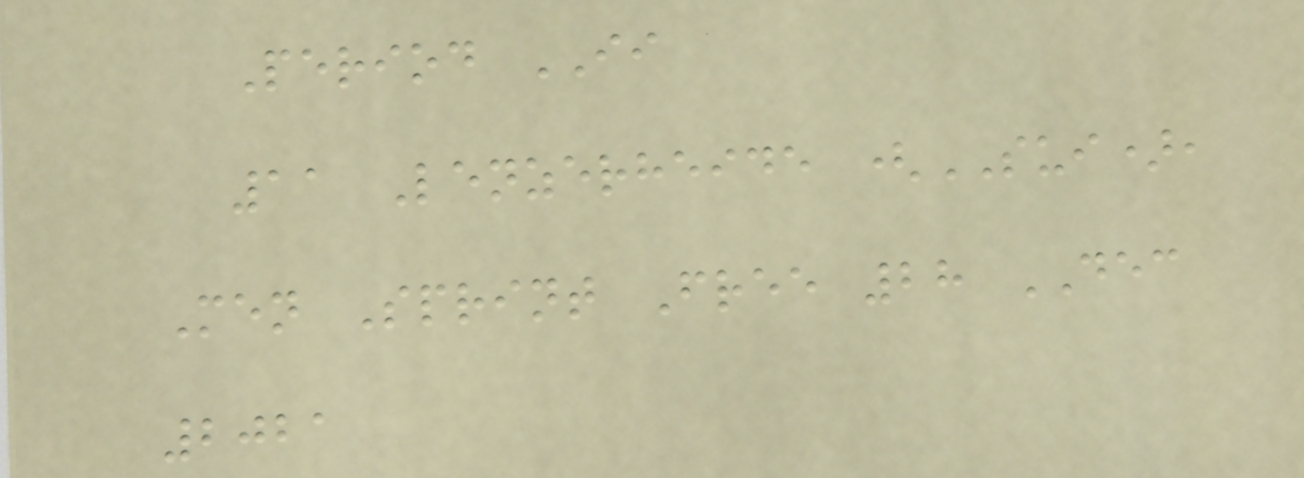Period II
11 Lenzerheide (SUI),
Men Sprint Free 28 DEC
2021
